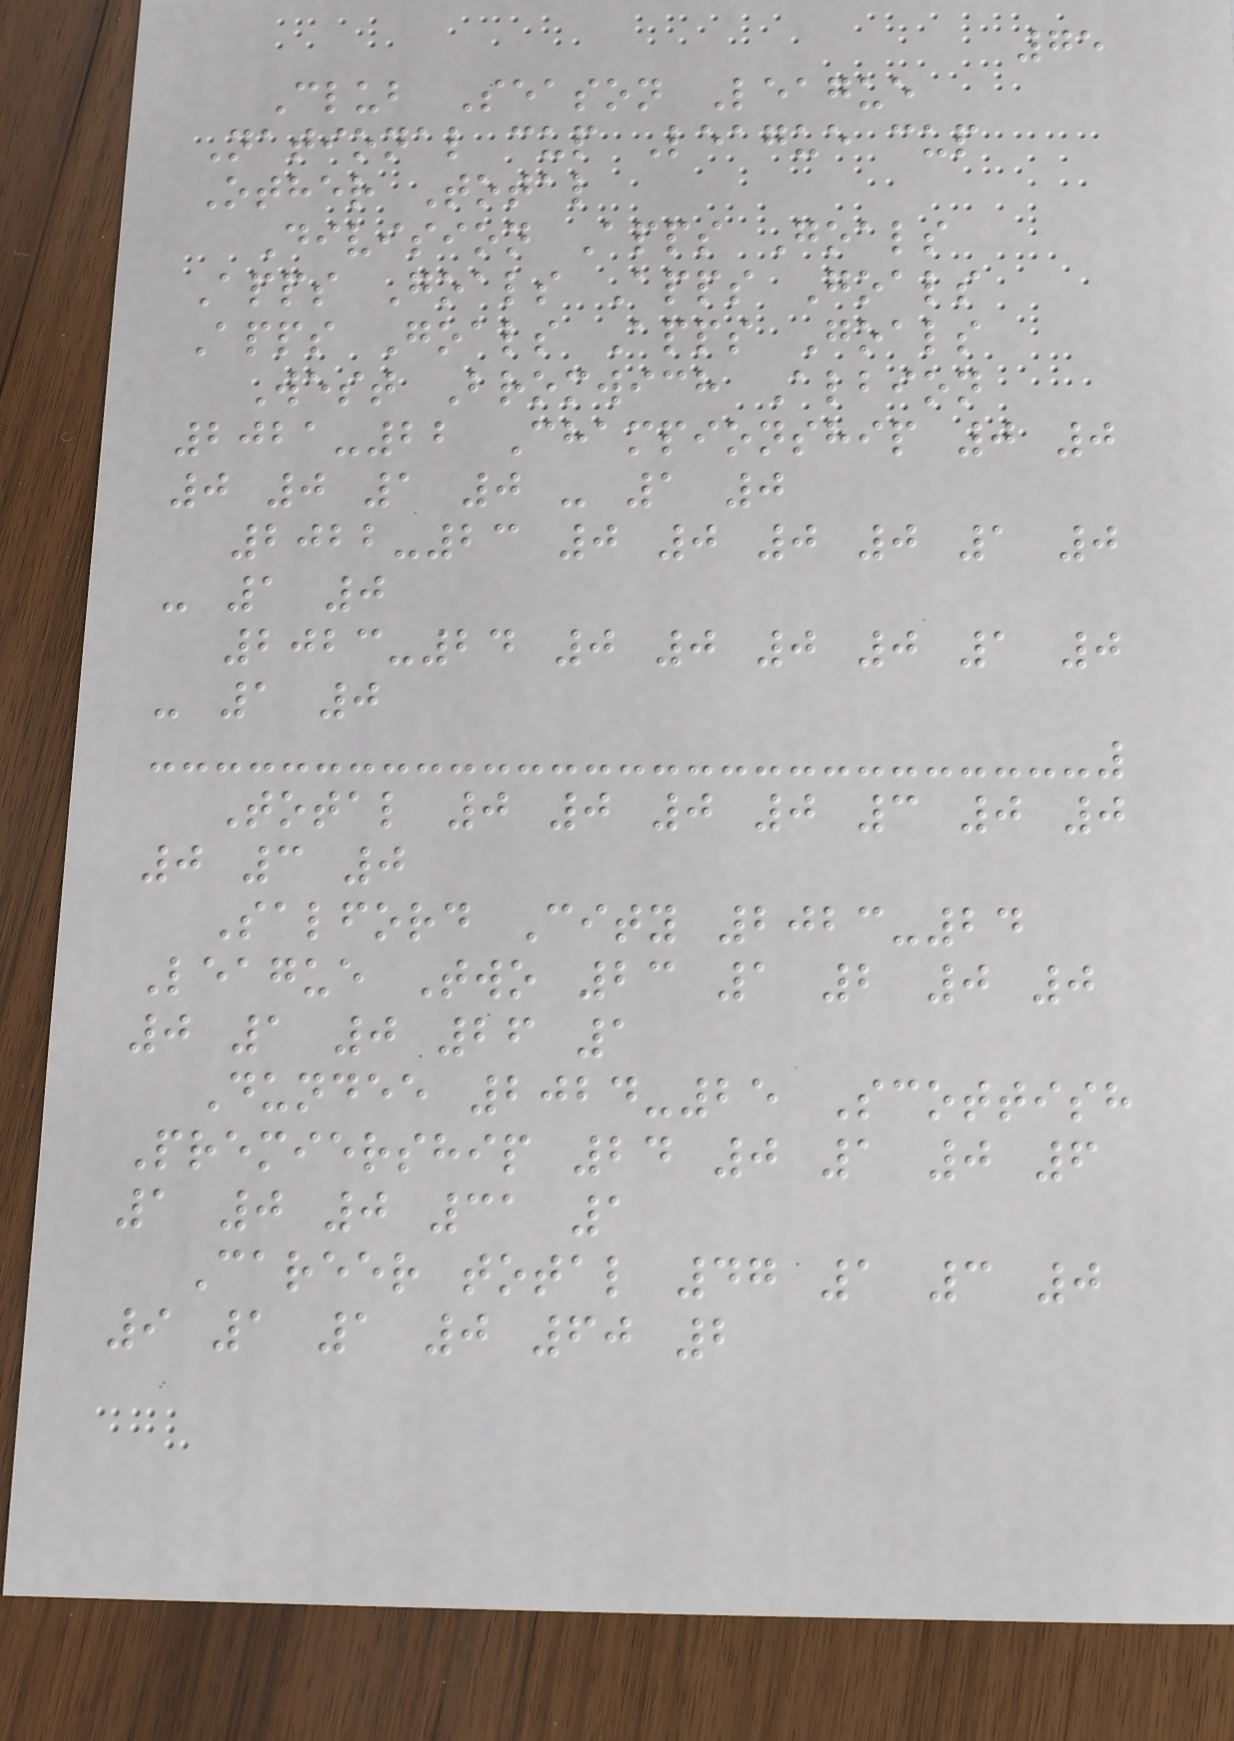75
Club Season League
National cup League cup
Other Total
Division Apps Goals
Apps Goals Apps Goals
Apps Goals Apps Goals
West Bromwich Albion
2021-22 Championship 0 0
0 0 1 0 - 1 0
2022-23 0 0 0 0 1 0
- 1 0
2023-24 0 0 0 0 1 0
- 1 0
Total 0 0 0 0 3 0 0
0 3 0
Salford City 2023-24
League Two 23 1 2 0 0
0 1 0 26 1
Dundee 2024-25 Scottish
Premiership 24 0 1 0 6
1 0 0 31 1
Career total 47 1 3 0
9 1 1 0 60 2
